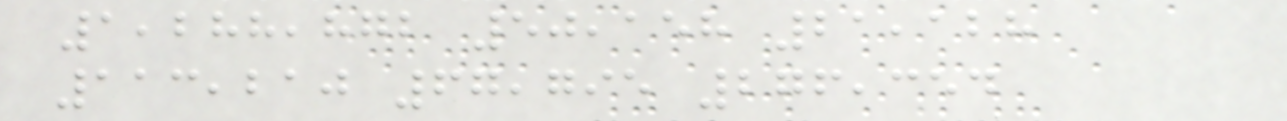1,288,872 50,158 21,128
113,210 67,795 276,354
